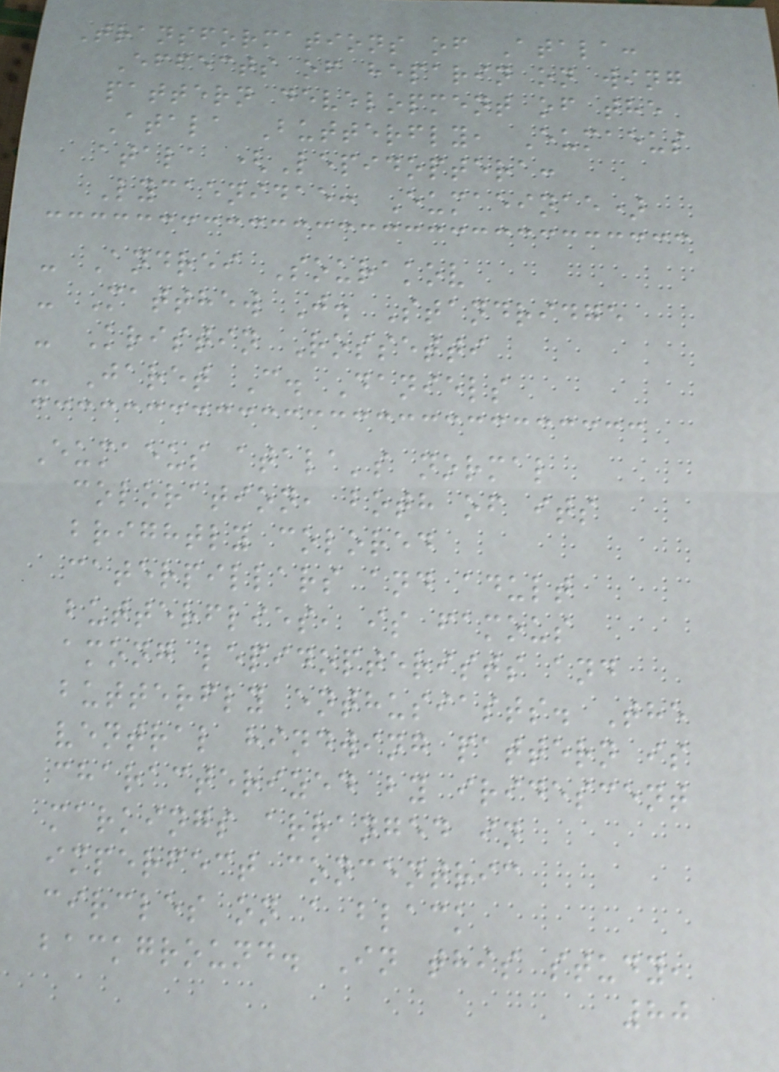Transformations of Atala:
Effects of heparin on wing
pattern development of the
Atala Butterfly, Eumaeus
atala (Lepidoptera:
Lycaenidae: Eumaeinae)
- Andrei Sourakov
- Matthew J. Standridge
- Kristin Rossetti
- Jaret C. Daniels
Eumaeus atala's normal
coloration, both of its
brightly colored
caterpillars and adult
butterflies, is famous
among lepidopterists and
butterfly enthusiasts. The
ventral hindwing pattern is
characterized by iridescent
markings arranged in
imperfect concentric
circles on a black
background. In this study,
80
